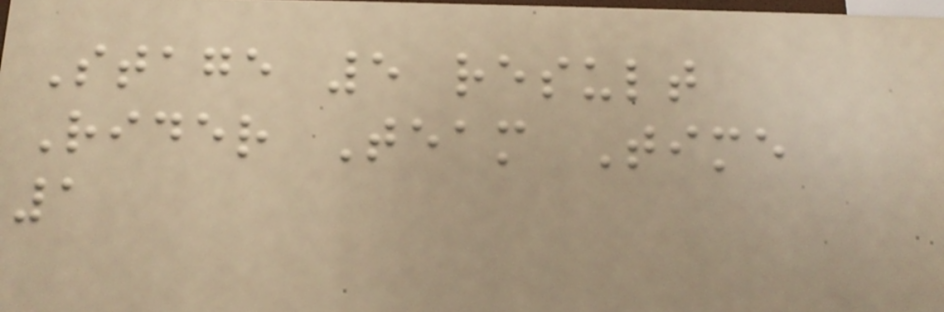Stage 5 result
Rider Team Time
1
